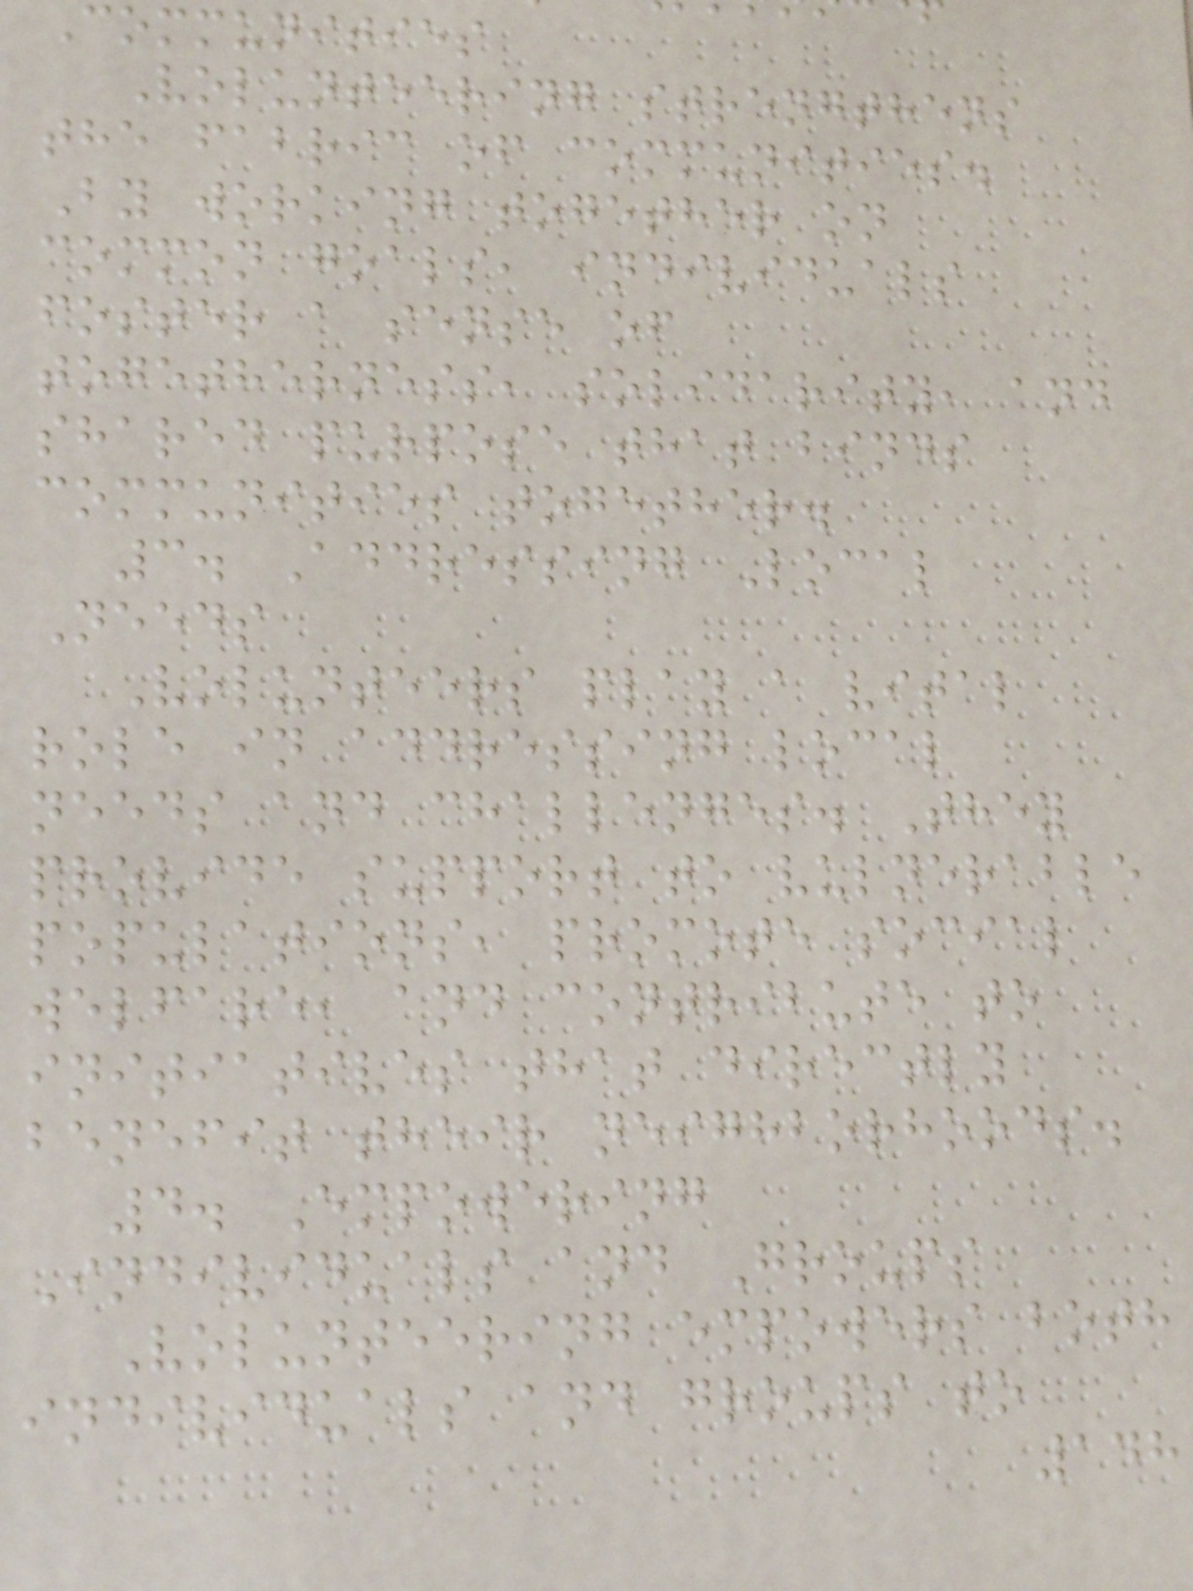Communities
Volunteering strengthens
the fabric of communities.
By working together on
common goals, individuals
foster a sense of
togetherness, solidarity, and
shared purpose that binds
communities together.
3. Addressing Local
Needs
Volunteers play a vital
role in addressing local
needs and challenges. They
provide support to vulnerable
populations, promote social
welfare, and contribute to
initiatives that directly
benefit their neighborhoods.
4. Empowering
Individuals and Groups
Volunteering empowers both
individuals and groups to
148
